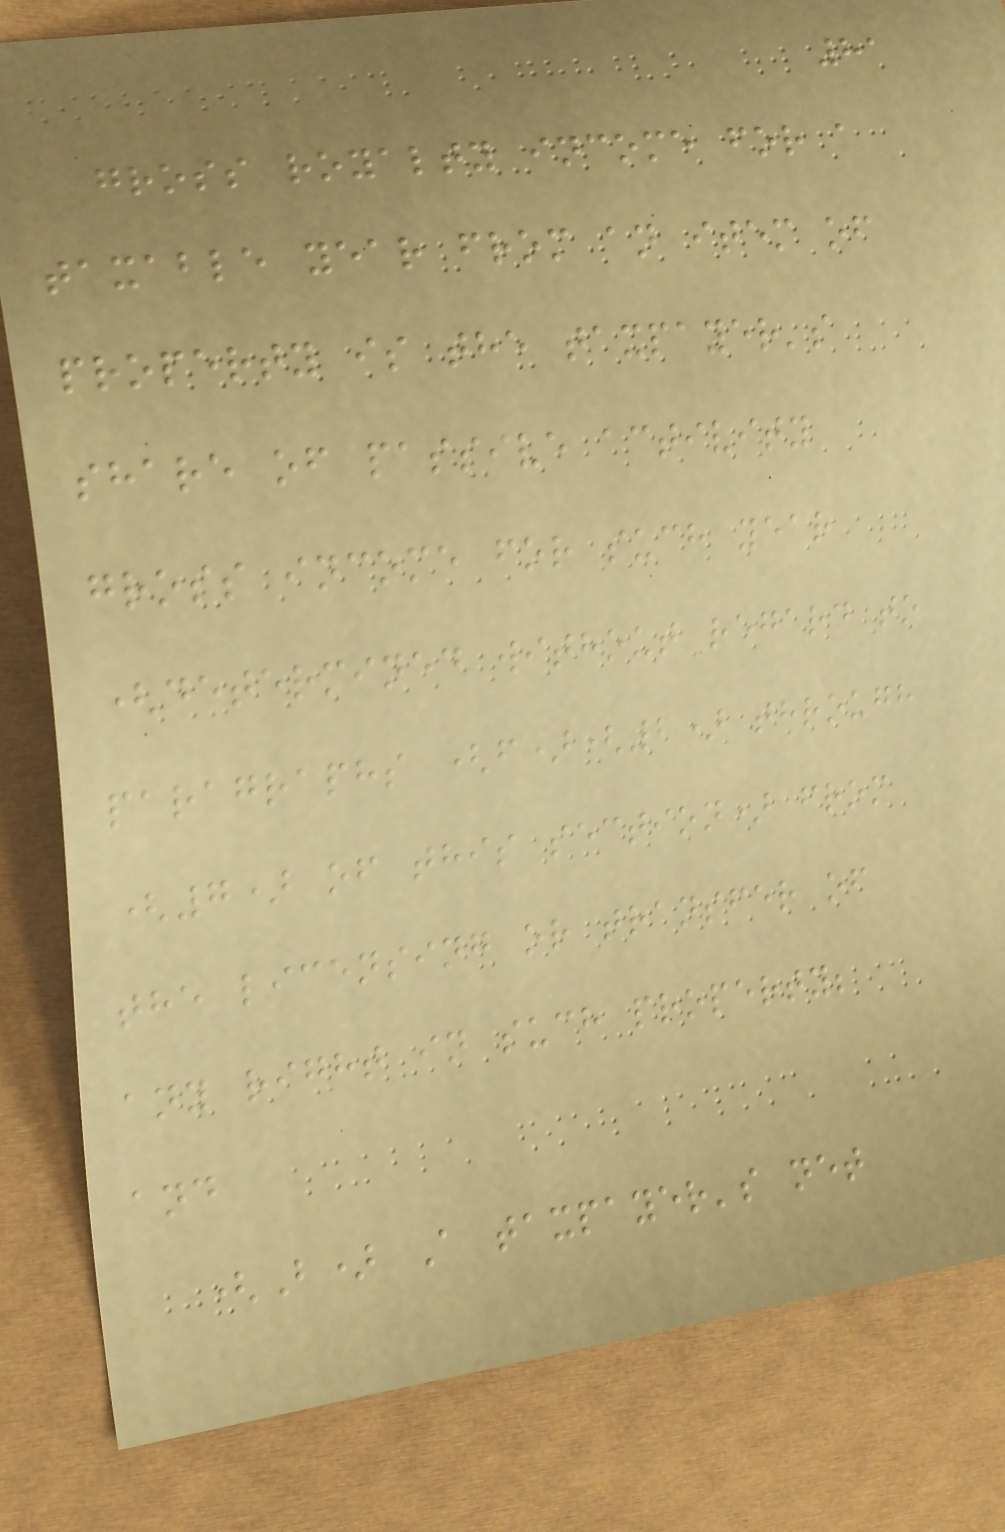81
gross royalty income for a
taxable year from an item of
property is the taxpayer's
share of passive activity
gross income for such year
(determined without regard to
paragraphs (f)(2) through
(7) of this section) from
the licensing or transfer of
any right in such property;
and
(B) A taxpayer's net
